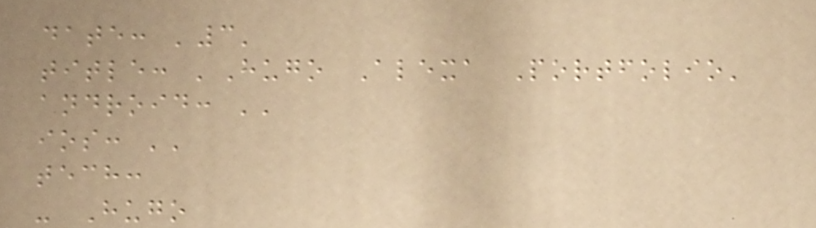date: '3'
title: 'Hugo Alexa Portfolio'
android: ''
ios: ''
tech:
- Hugo
